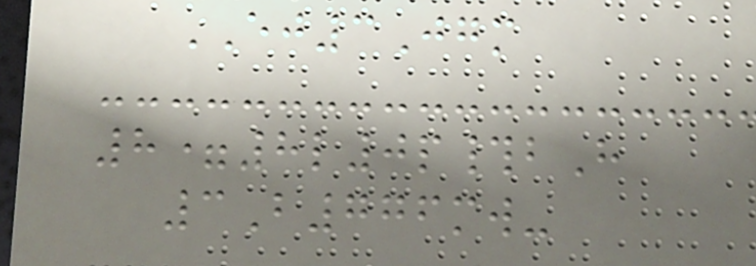EJ3Jgm
8=8l0p#bH
3B776mw-
